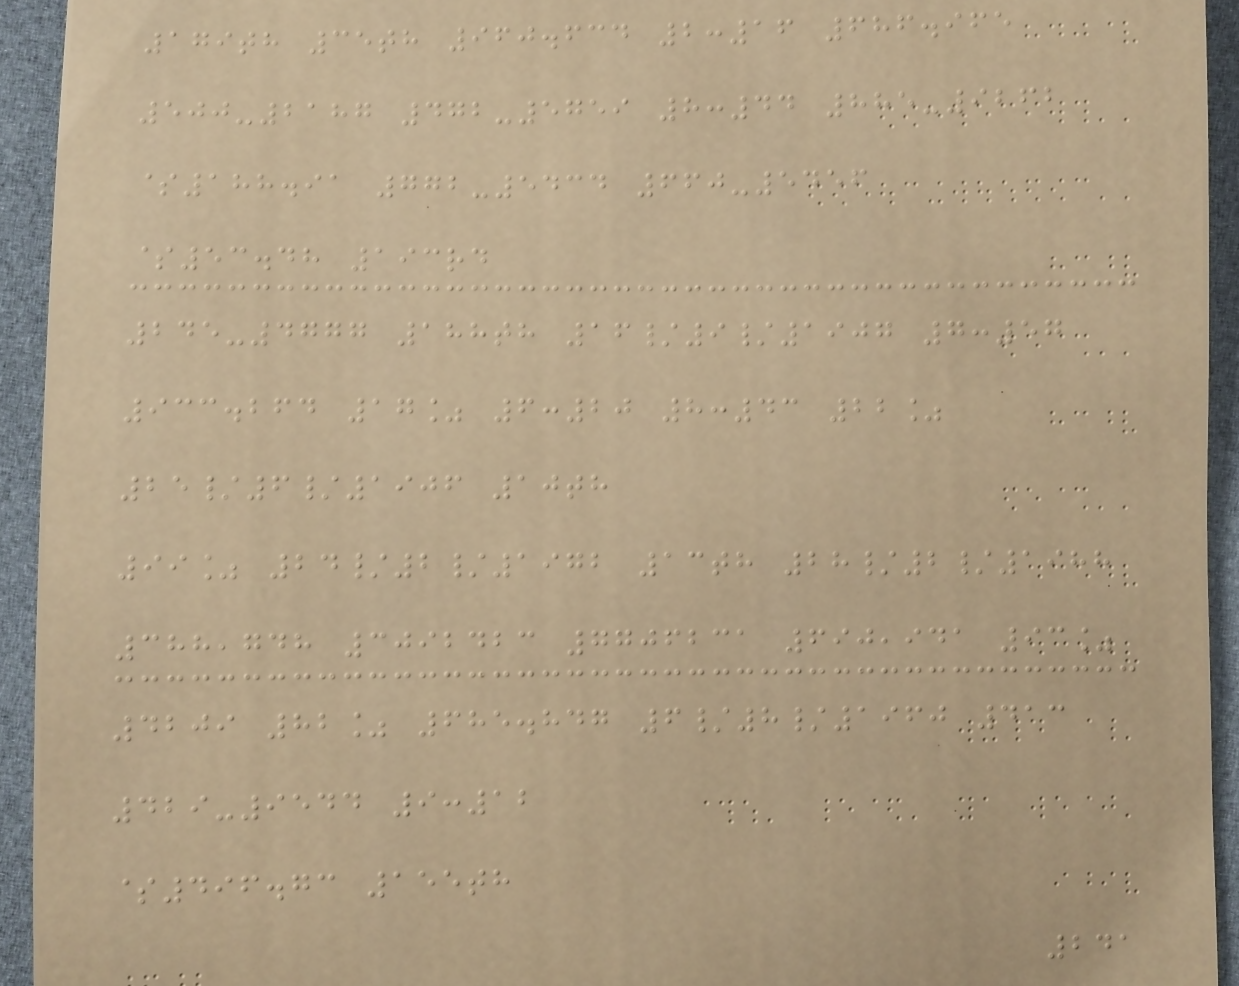179th 35th 960.634 2:16 686.965
500-2187 472-5759 8:44 885-9262
$188.91 772-5434 660-5456
$53.48 193rd
245-4777 188th 16/9/1907 7:57
933.264 17% 6:20 8:43 22%
25/6/1906 10th
99% 24/2/1972 13th 28/2/1988
388,748 3092423 7706231 690,941 93%
4209 82% 685.847 6/8/1960 413
429-9544 9:12
$496.73 155th
241
